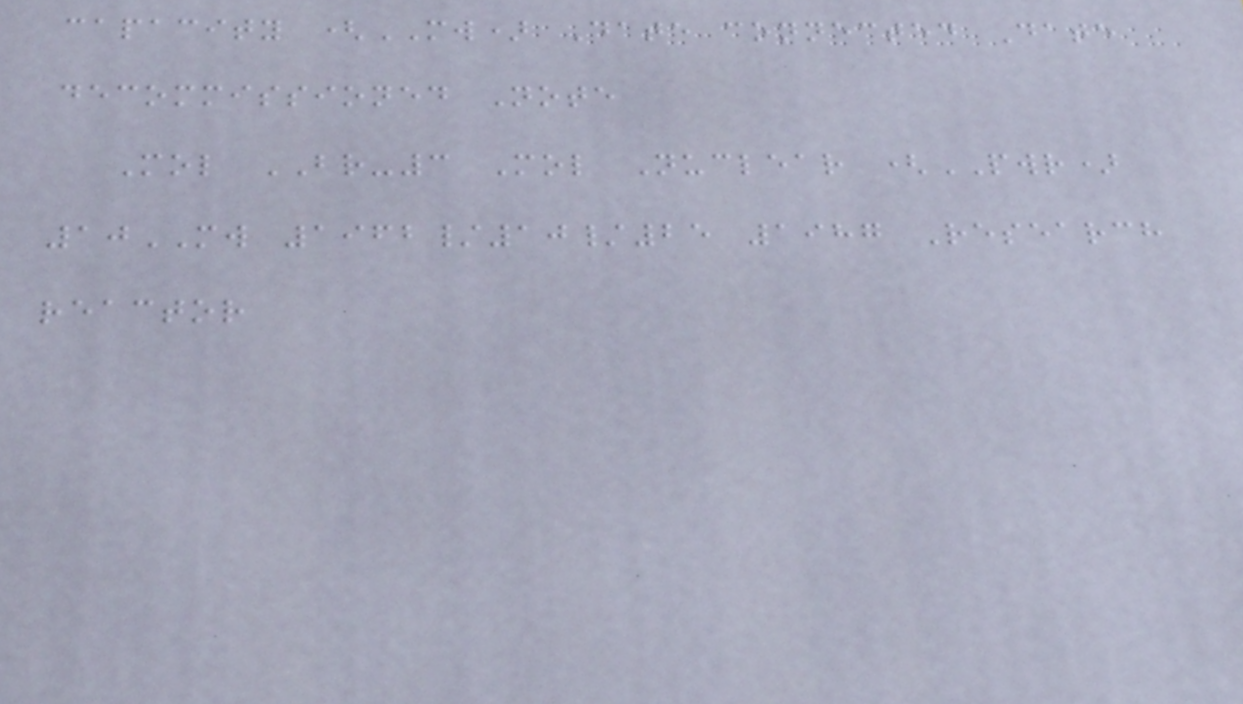capacity (MW) Date connected Date
decommissioned Note
Mol BR-3 Mol Nuclear (PWR)
10MW 1962/10/25 1987 Research
reactor
